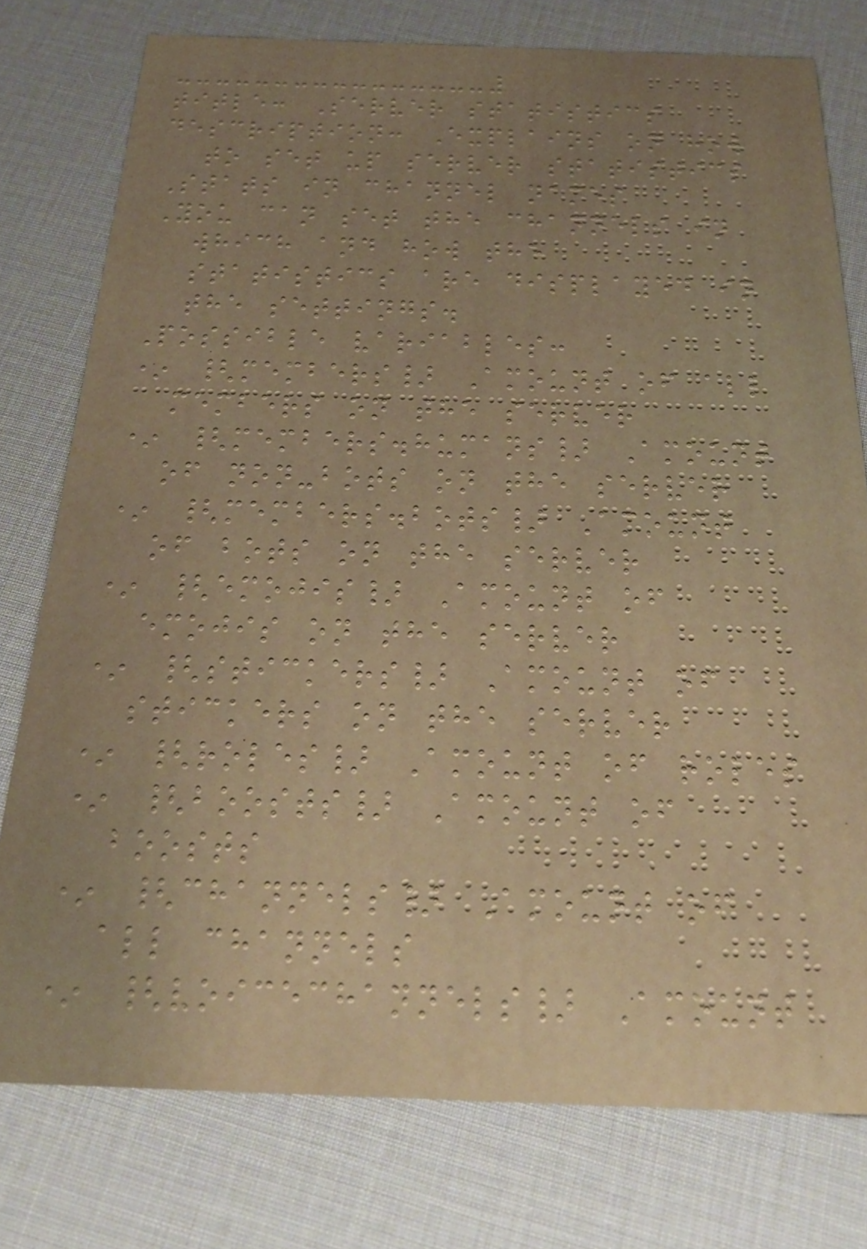title: Server statistics
description: Explains on how
to set up server statistics
Stats in channel names
You can set the channels in
which and how the
statistics are displayed in
the settings.
Possible variables:
* {members} Amount of all
members on the server
* {members.humans} Amount
of non-bots on the server
* {members.bots} Amount
of bots on the server
* {emojis} Amount of
emojis on the server
* {stickers} Amount of
stickers on the server
* {roles} Amount of roles
* {boosts} Amount of
boosts
* {channels} Amount of
all channels
* {voicechannels} Amount
